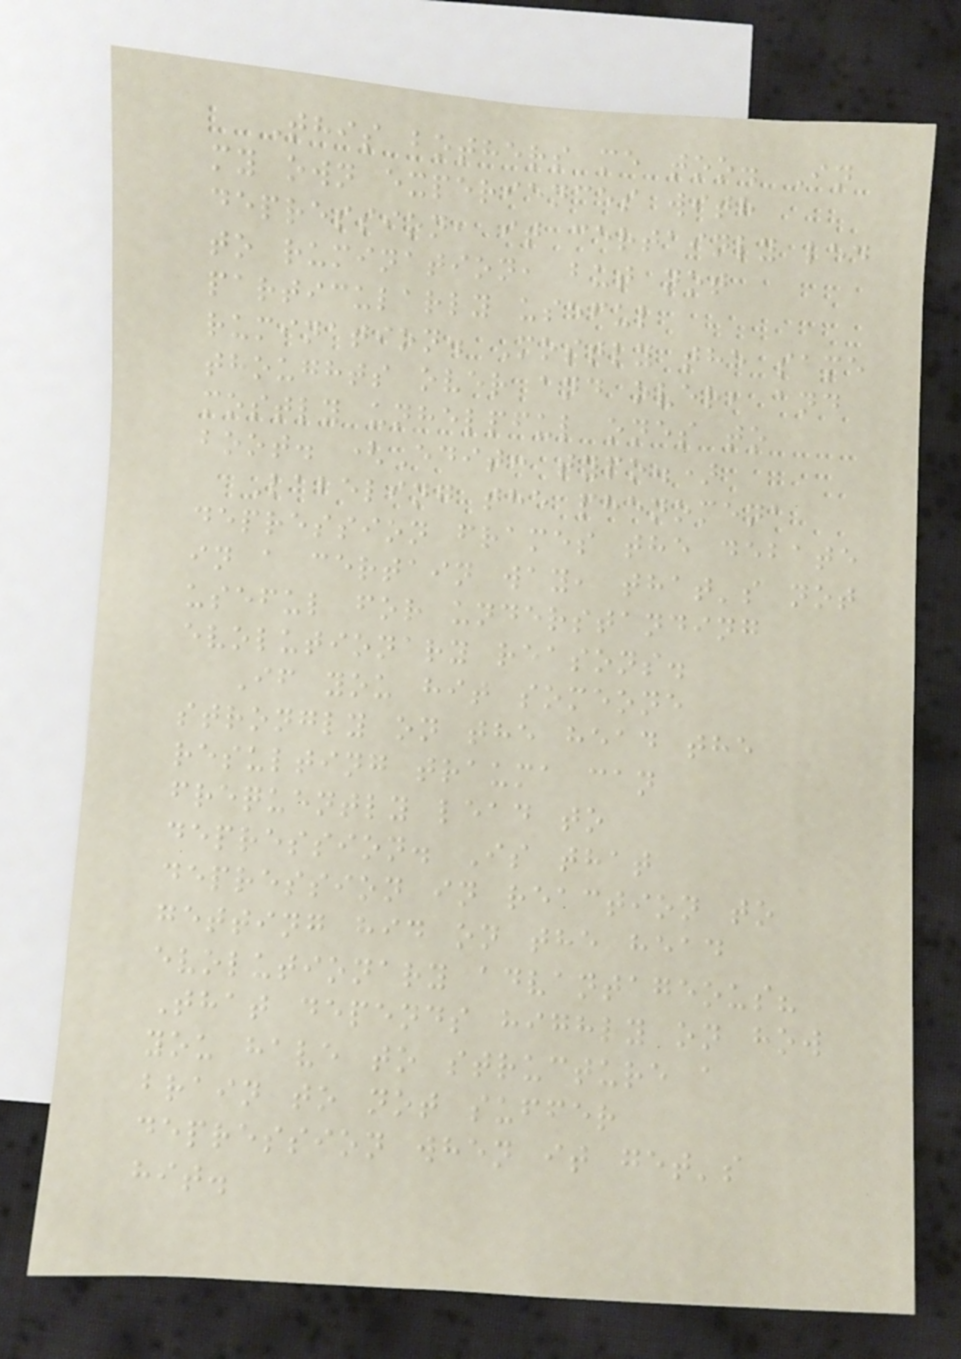This bothers me too. In
my own experiences with
depression, it certainly led
to rumination, but not
particularly useful
rumination. Mostly the same
thoughts over and over, and
mostly unhelpful ones to
boot. (Edit: typo.)
Labeling the phenomena
depression frames the debate
in a certain way, that's not
useful for understanding
evolutionary reasons.
If you hit someone
strongly on the head the
resulting trauma can
frequently lead to
depression. Is that
depression in reaction to
getting hid on the head
evolutionary advantageous?
That depends highly on how
you have to structure a
brain to not suffer
depression when it get's
hit.
